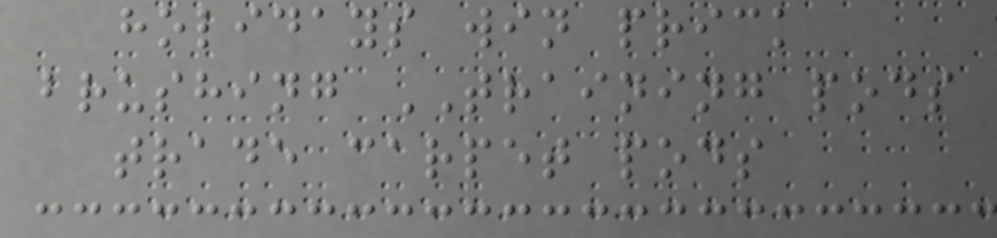holidays win prick
brushing TRAINING pods
trade carpet pods
